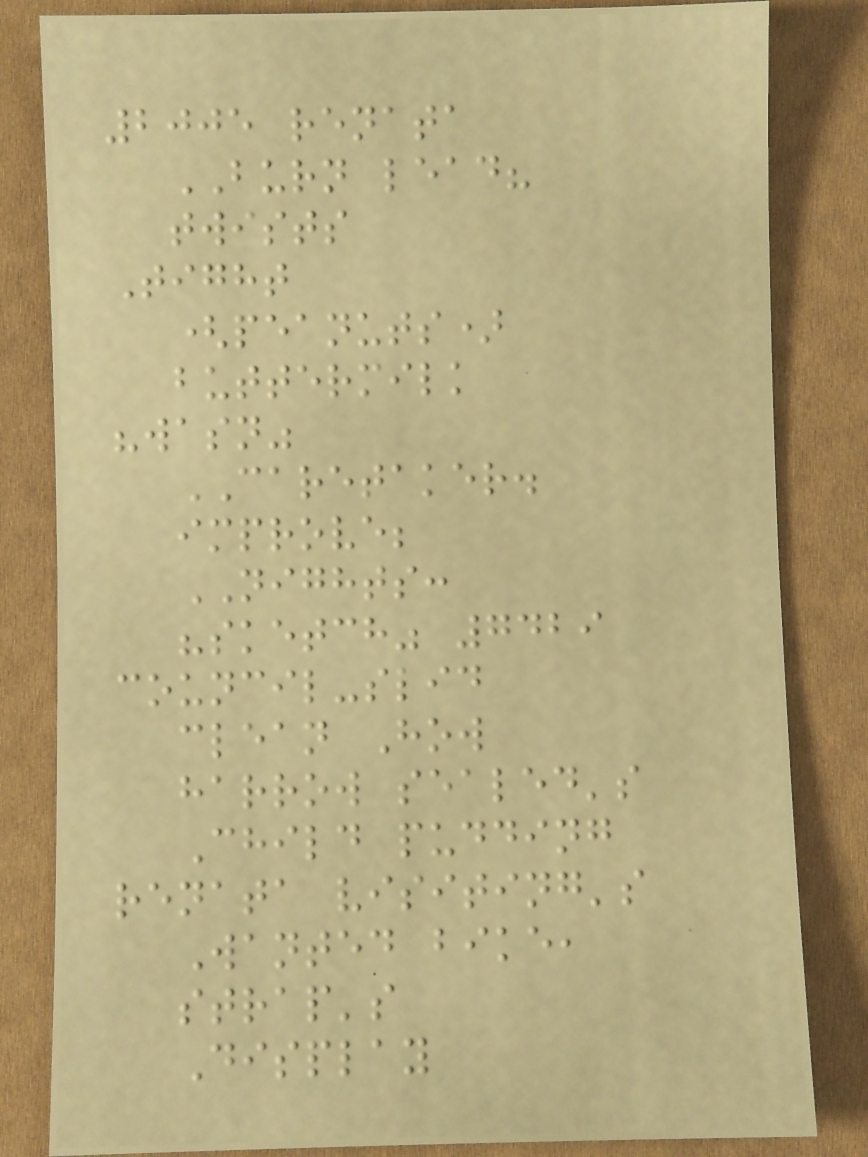2005 renata
BURN lead?
twists
Tight
(peanuts)
buttermilk
"wasn"
CARETAKER.
improve;
NIGHTS:
"sketch" 7429
council-slid
clean How
harrow sealed's
Child pudding
renata visiting's
Wanted bike,
strap's
Display
